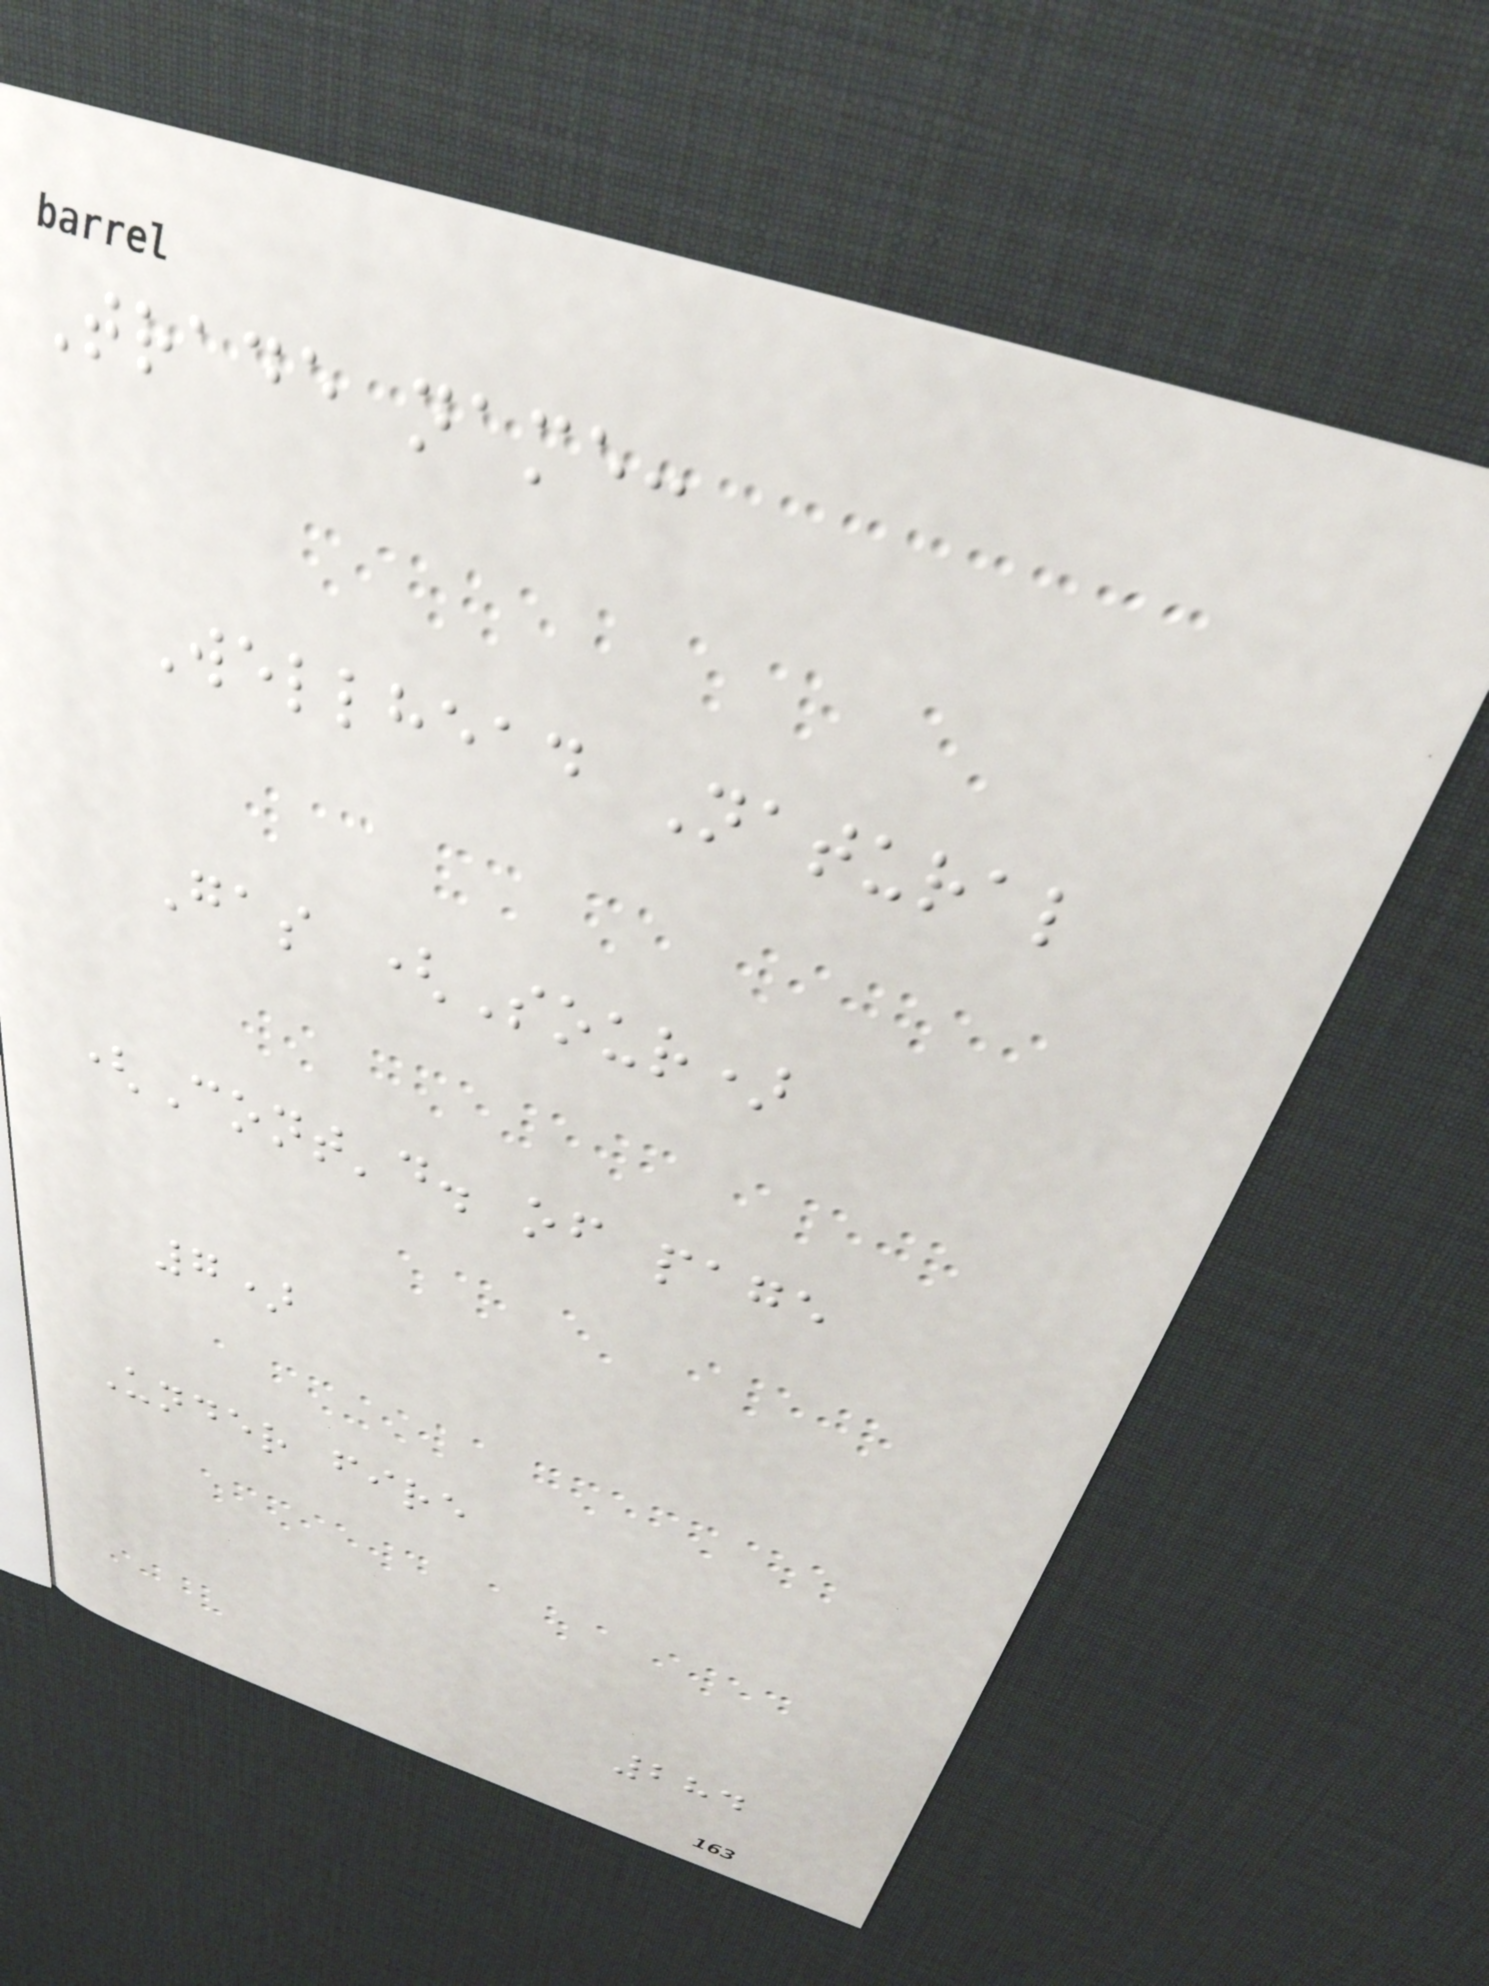Trade name:
Wellhead Natural
Gas (Sour)
(Cont'd. of page
7)
Under fire
284
